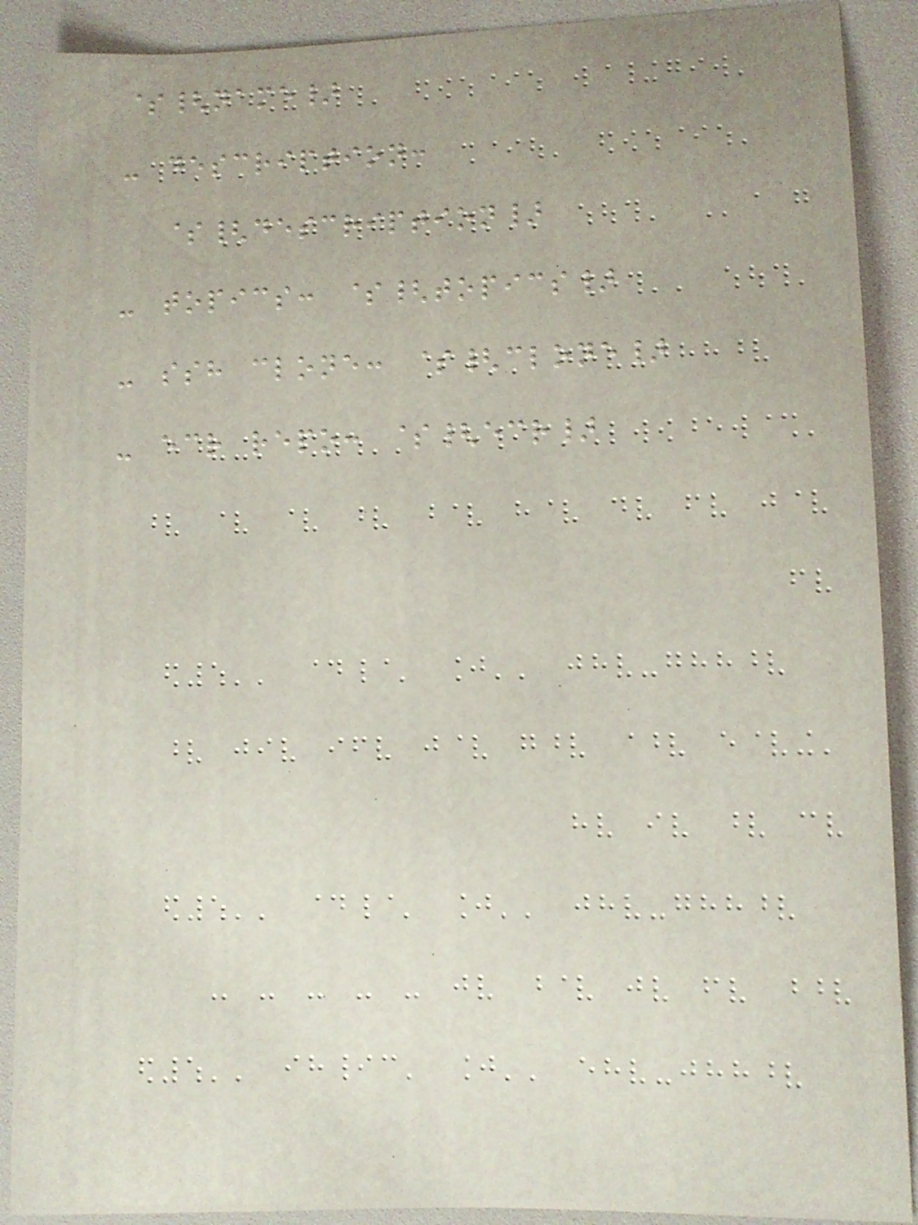${name}
- description:
${description}
- topics: ${topics}
- ssh clone: ${clone}
- ecr repo: ${ecr}
